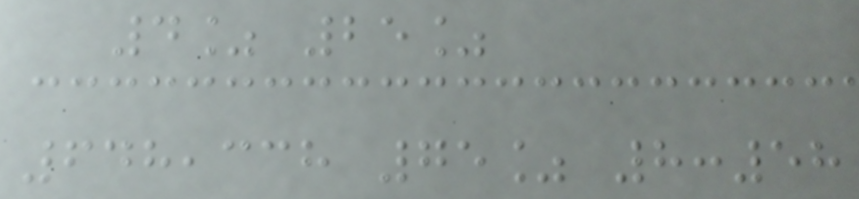4% 25%
648,338 75% 8:58
